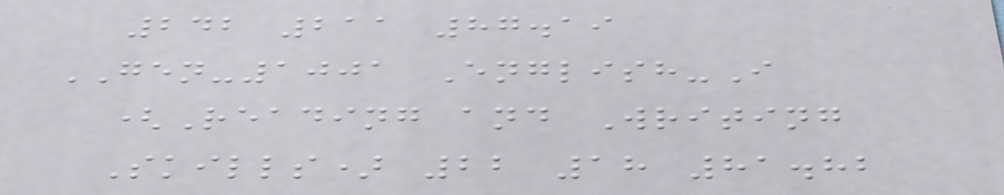242 211 87.19
GEN-1001 English-I
(Reading and Writing
Skills) 22 18 81.82
